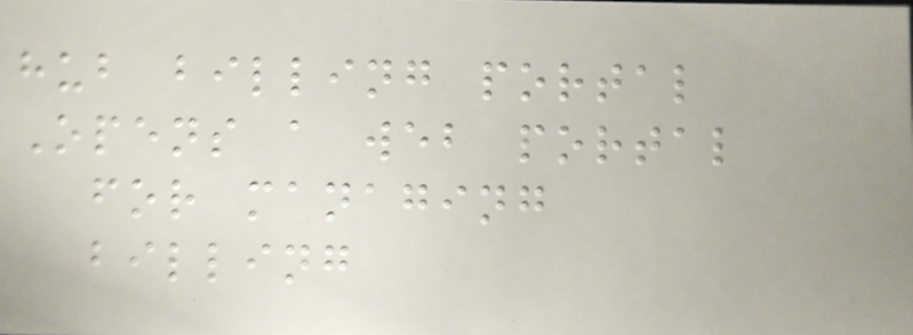hub billing portal
Opens a web portal
for managing
billing
